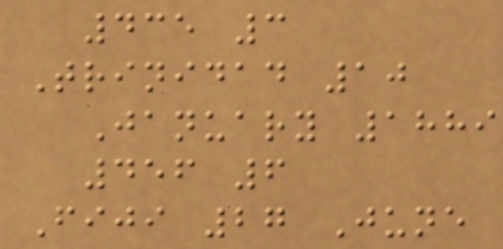435 3
Trinidad 10
January 1889
456 6
Fiji 27 June
